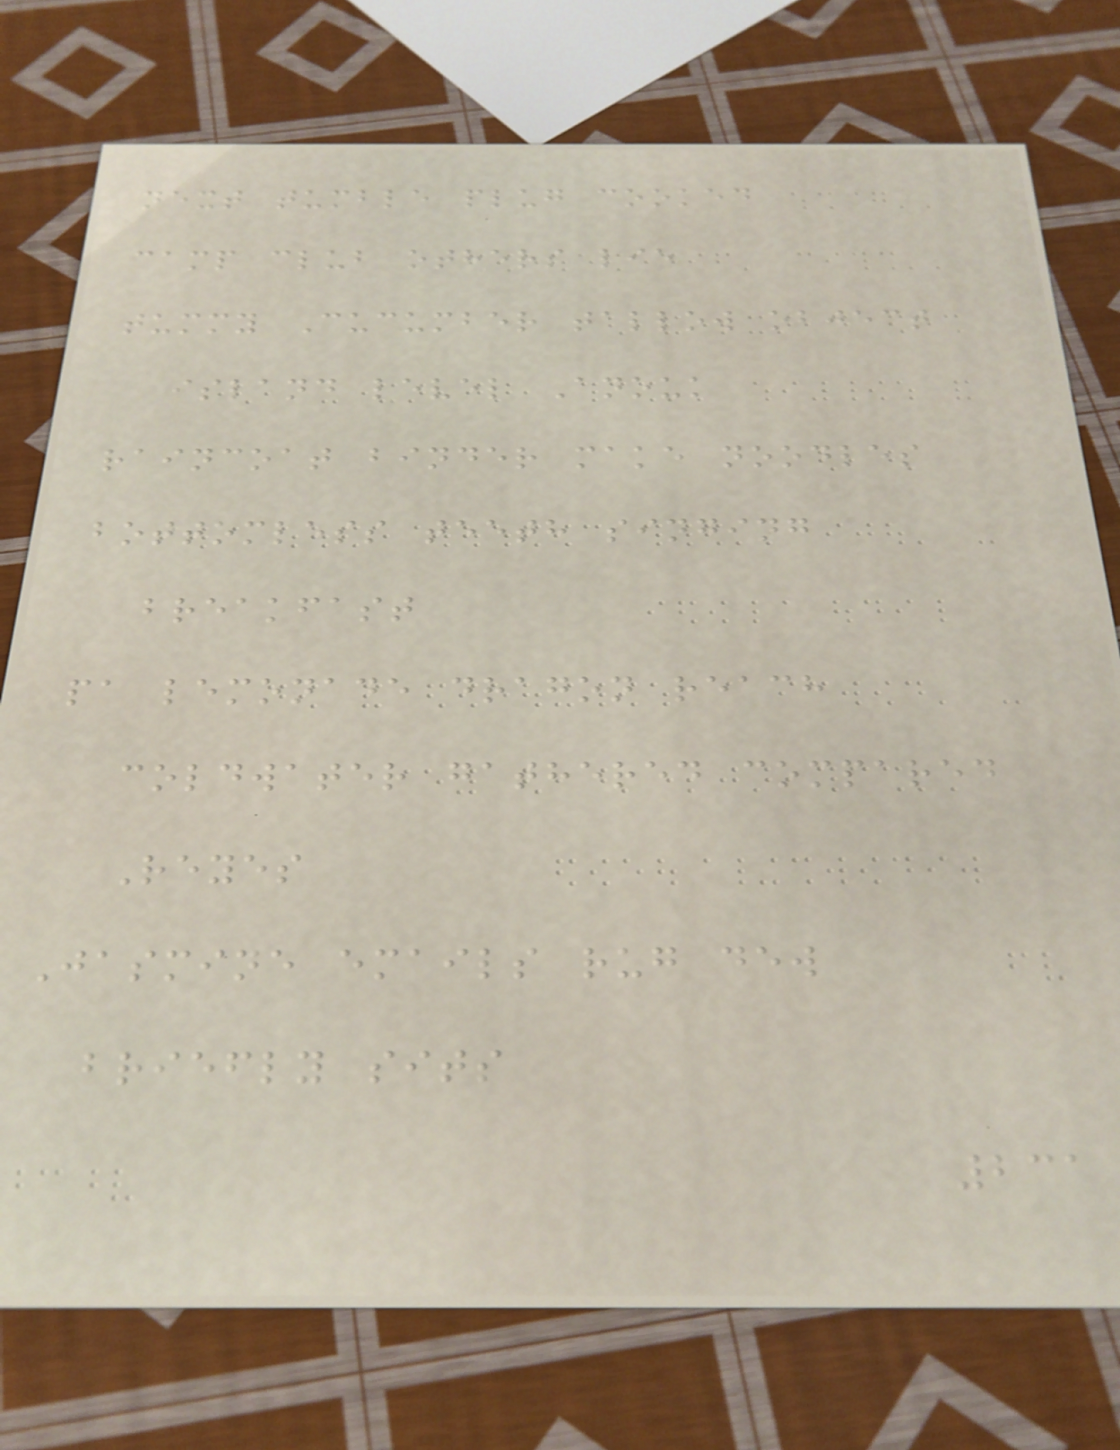next tumble plug cooked
camp club others lie
tummy Cucumber tallow object
island level Anouk
raincoat binder make noodles
bottomless teeth singing
breakfast
pa lemonade dragon reach
coldwater gathered compared
Reyes
Jasmine emails rug dew
briefly sits
231
